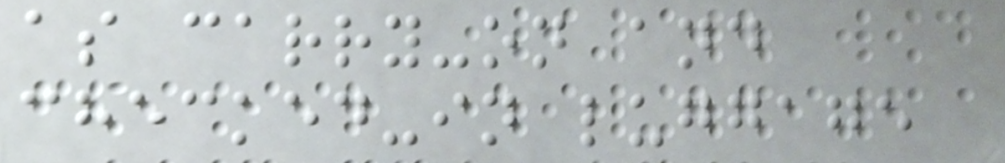as carry-on and
checked-in luggage
